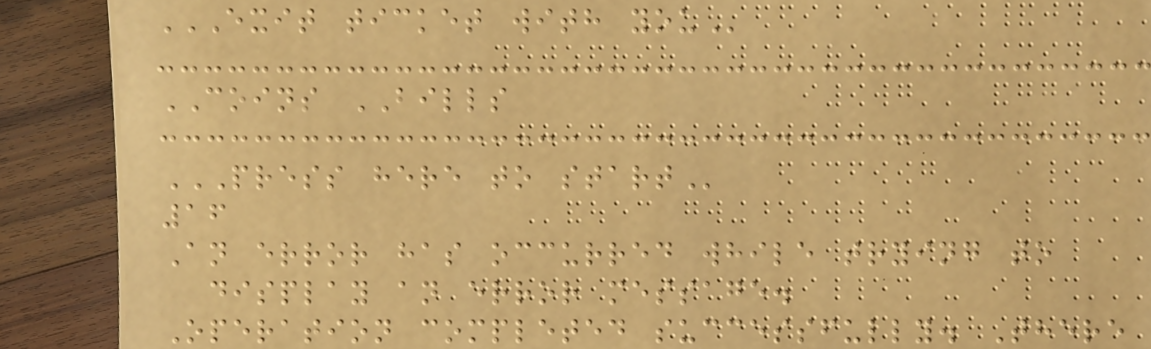EXIT TICKET WITH YOU
COINS BILLS
PRESS HERE TO START
16
An error has occurred while trying to
display an error message.
Operation completed successfully. There
